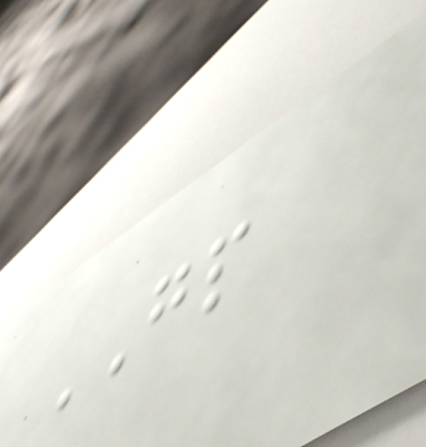GP
